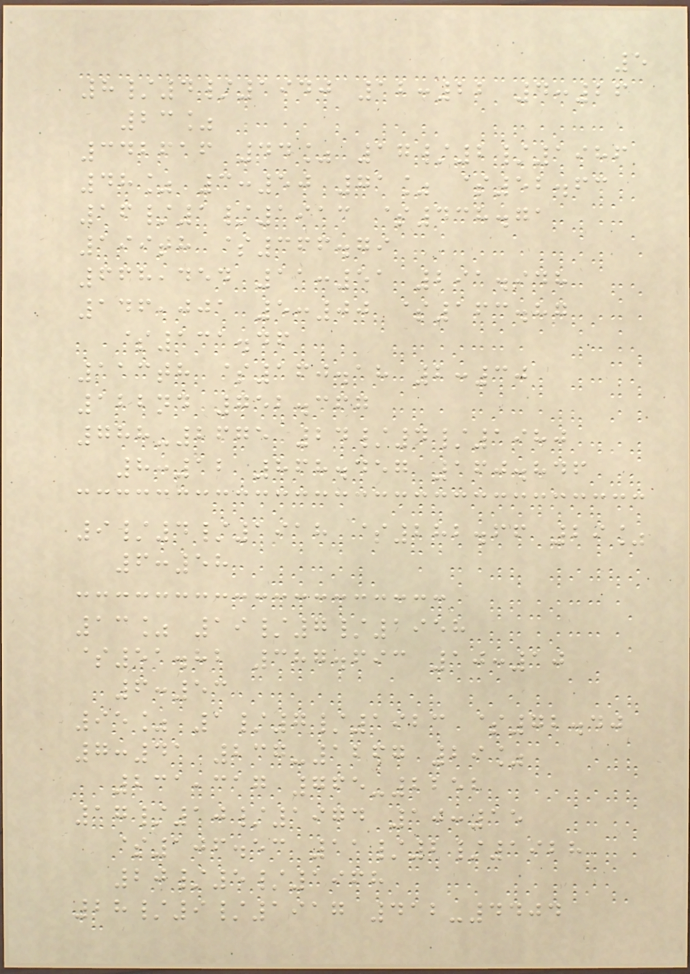5
8/4/1940 12:22 4:26
23%
342616 44% 17/2/1986
48% 3:50 71% $52.63
16/1/1913 $438.71
199th $366.79
668,454 11:51 291.948
146,001 5:00 $163.87
$131.46
113th $160.18 2:30
122nd 752.367
788-2675 24/4/1980
8:12 868.457 160.846
9/4/1918 $282.66 29%
6:58
13% 19/7/1958
$51.82 387.693 10:10
6:53
95% 1/7/1923 $72.40
7:41 237-1267 29%
231,317 765-2252
17/10/1974 10:15
$106.53 11/2/1928
20/5/1968
28/9/1917 412-4404
